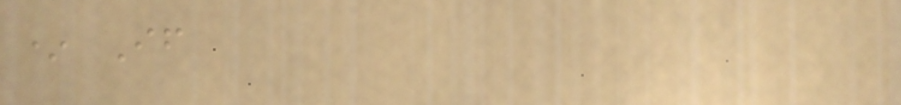* If
